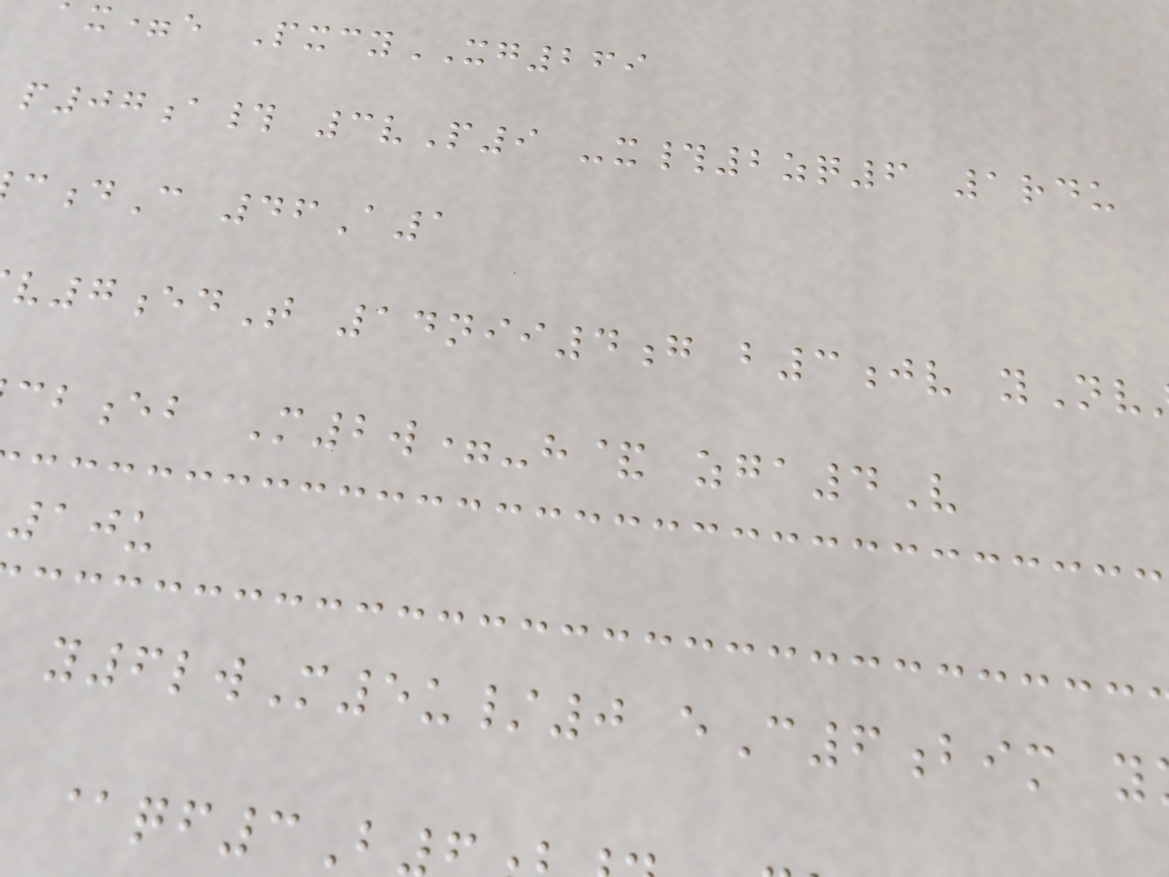ax=e PxcyXG269
p07a# 3vP9 -x#2zq6 1rdu
dC 46A1
v7edT 14nii4g b3jv yNv
eb M2w=-h& zga4V
10u
y6lwM5u/0 eC6bim y
